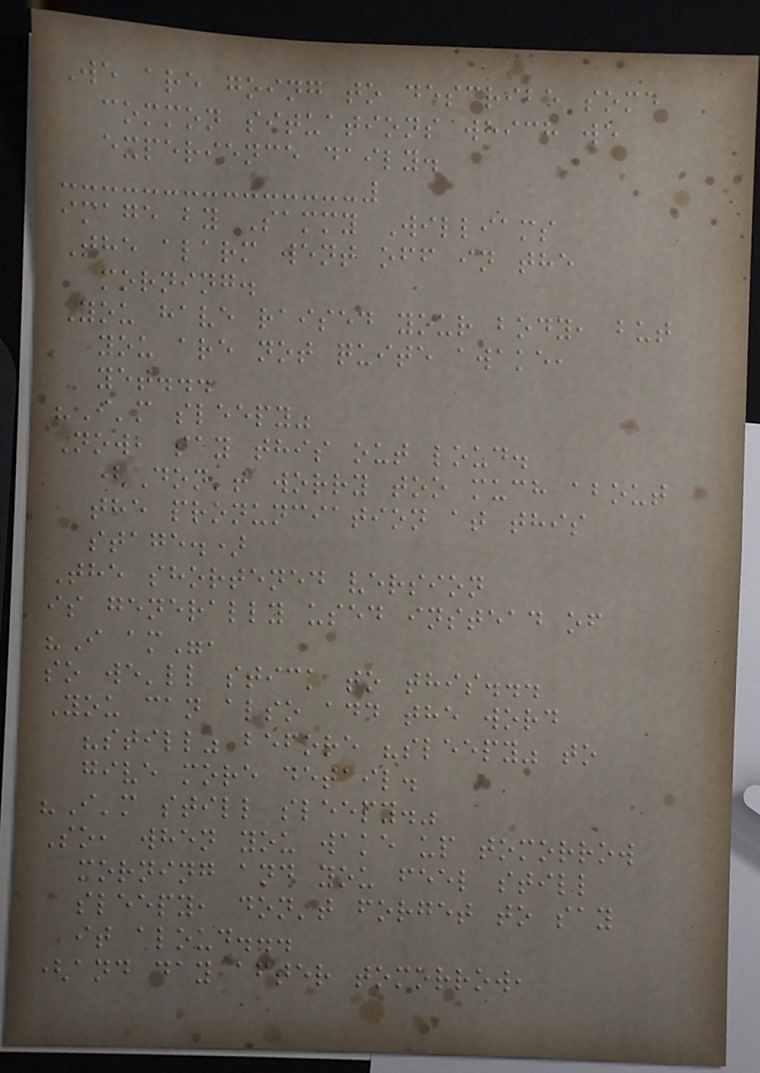We are going to describe some
common situations which we
experience daily.
image by Sammy Williams
The alarm went off in the
morning.
You have raised your body, but
you are not quite awake,
yet...
"I'm sleepy"
Now, say this out loud.
(Don't worry too much about
the pronunciation at this
stage.)
The shortened version
is generally used instead of
"I am",
so we'll stick to this...
You can also add the word
"still" before "sleepy" to
give more detail.
"I'm still sleepy."
So, when you wake up tomorrow
morning and you feel still
sleepy, don't forget to say
it aloud...
(and day after tomorrow,
